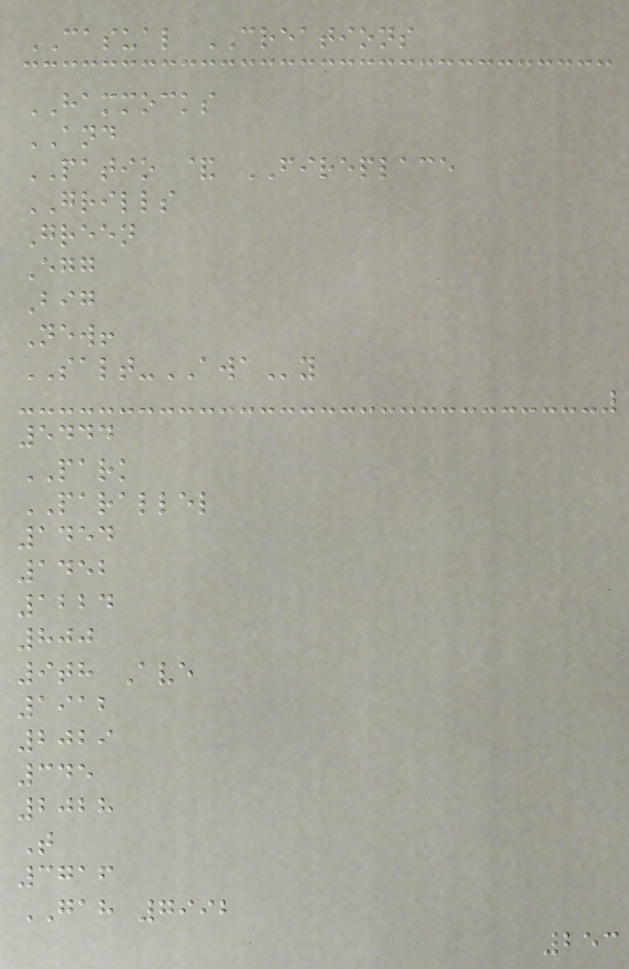CASUAL CREATIONS
HAMMOCKS
AND
PATIO & FIREPLACE
GRILLS
Green
Egg
Big
New!
SALT-AWAy
5444
PARK
PARALLEL
1454
1452
1224
800
9th Ave
1912
2029
345
2028
T
3716
GAH 7992
253
